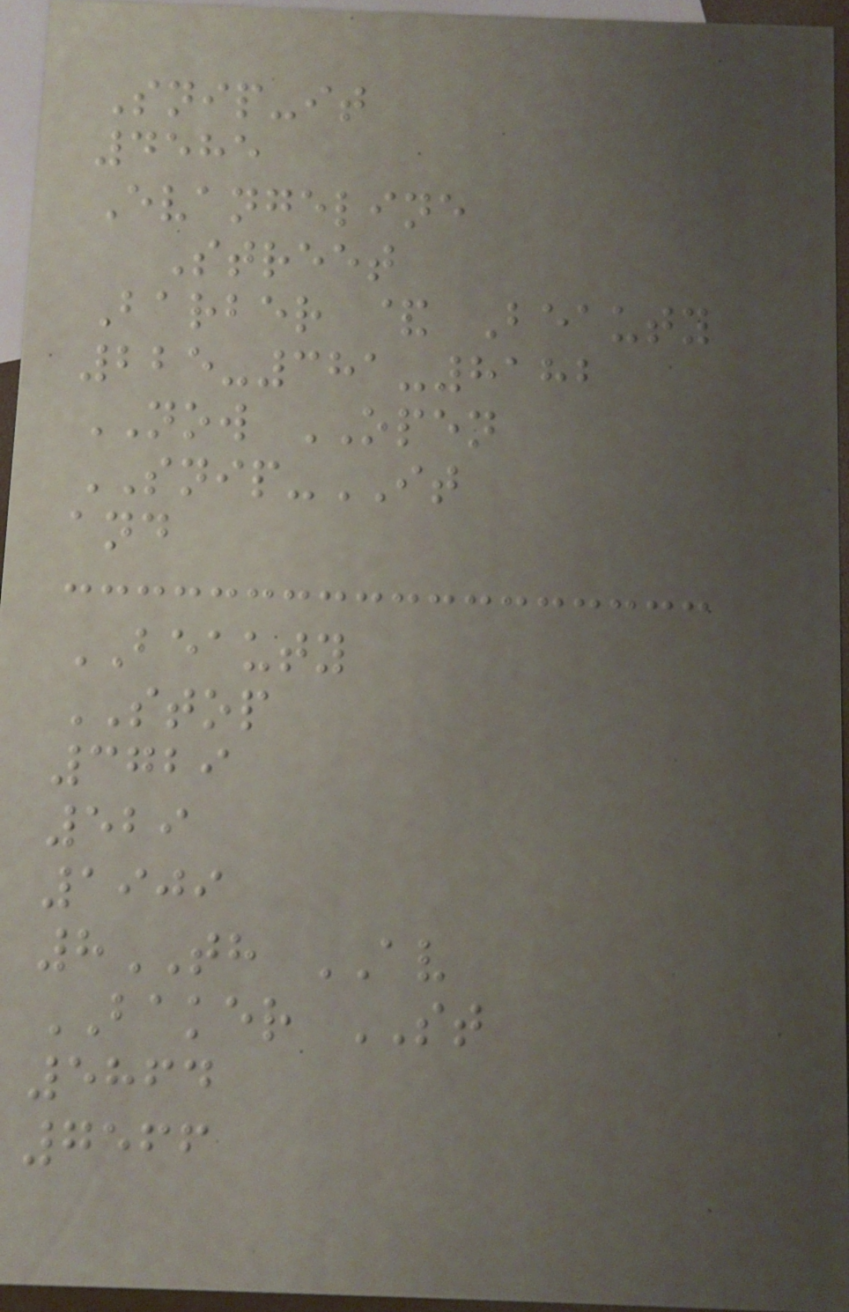Snip-it
4585
Evangeline
Street
Barber & Beauty
225-381-8182
NOW OPEN
SNIP-IT
and
BEAUTY
STOP
3729
529
1909
8TH AV
BAKER ST
5864
7566
